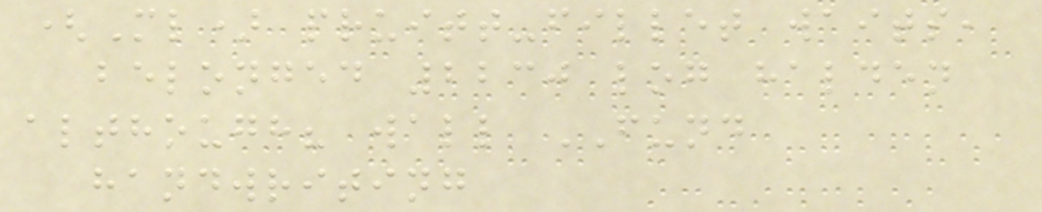(Ml) pruitt-fillet waits,
belonged 2230 log halden
although? wall FUND
handwriting
